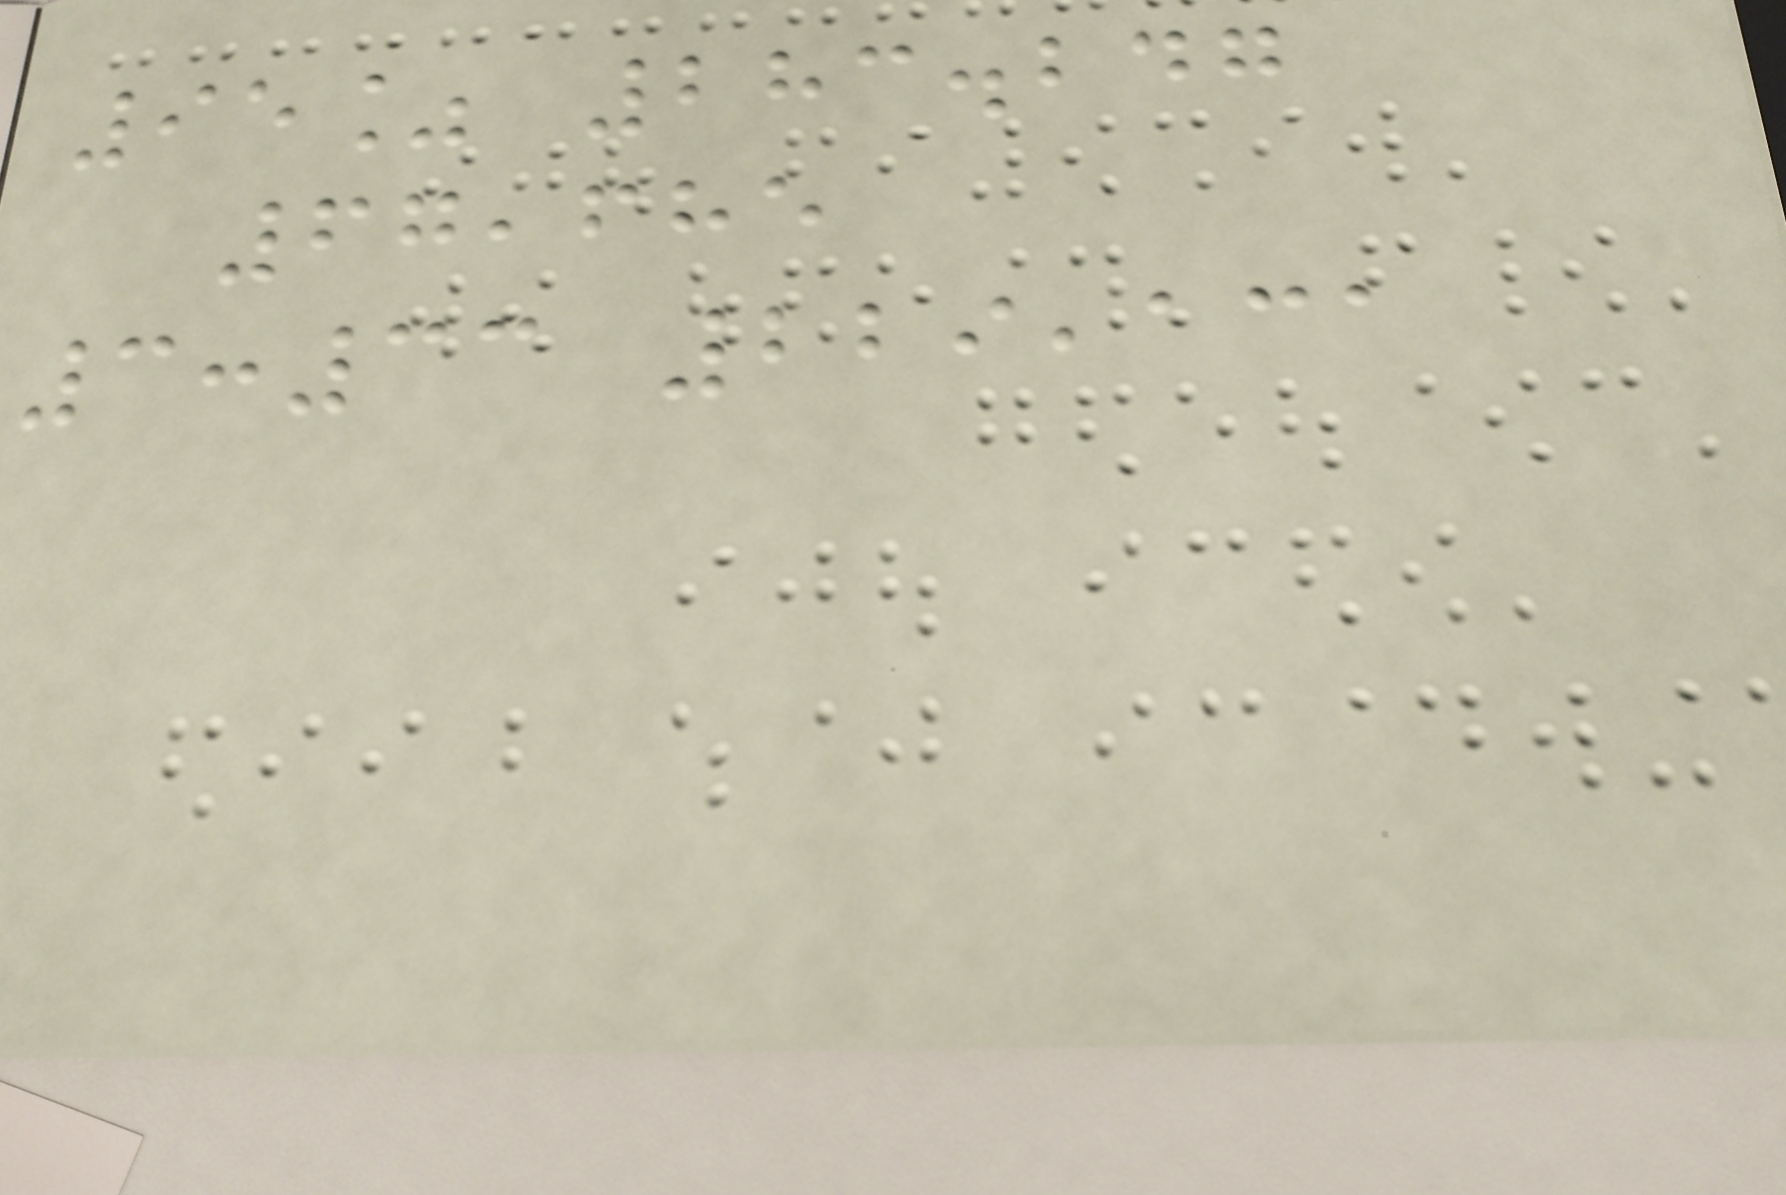95% 283.247
67,685
3:33 229,131
